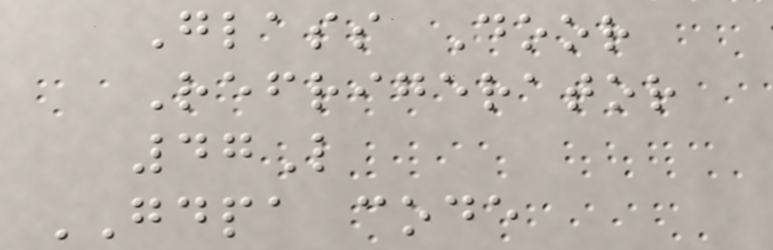Glass Door
Refrigerator
47L
GDPA code
